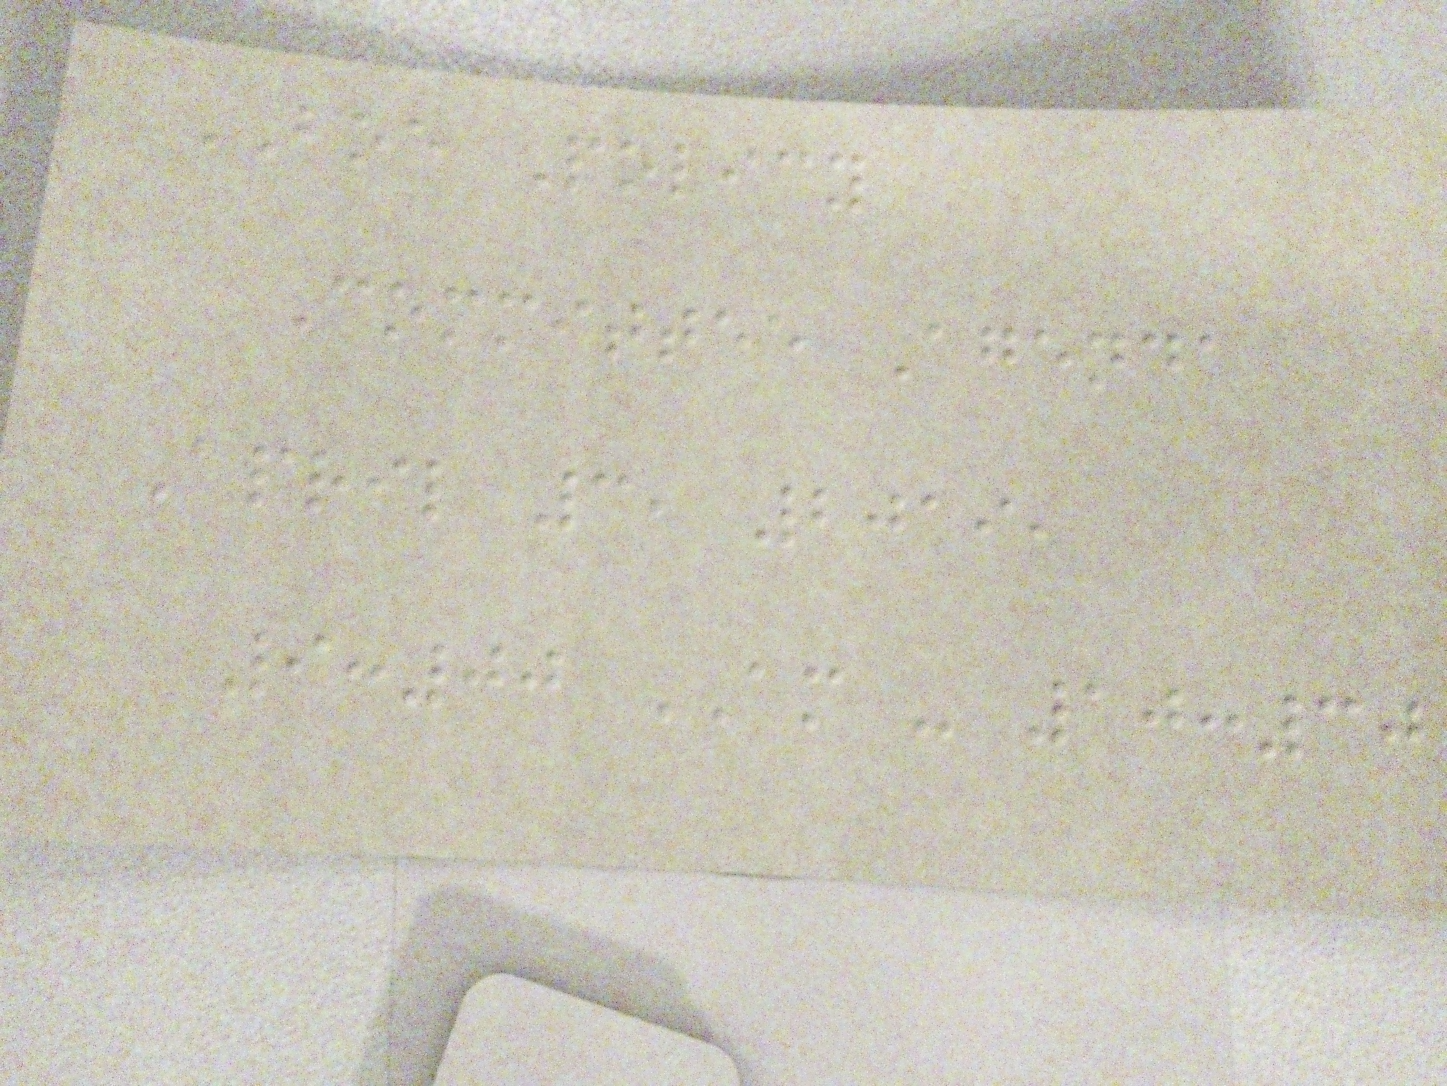BOE Policy
Committee Agenda
April 3, 2019,
9:00 AM - 10:30
